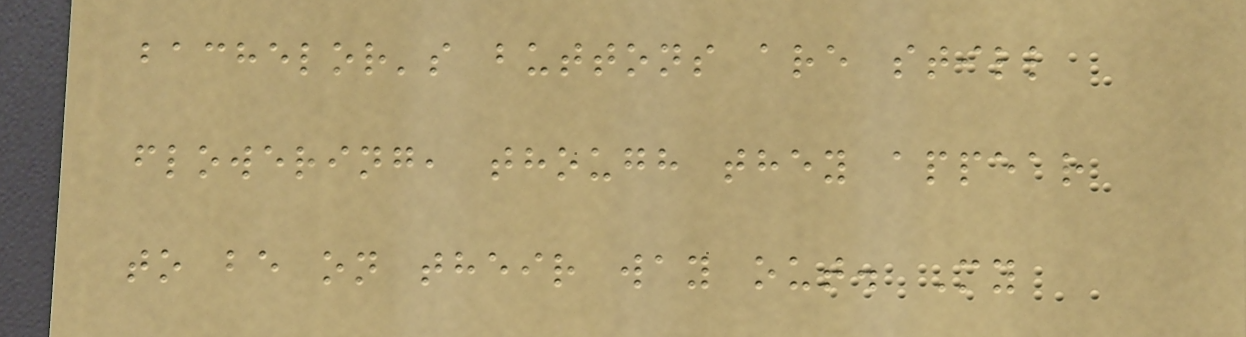bachelor's buttons are still
flowering, though they appear
to be on their way out. My
